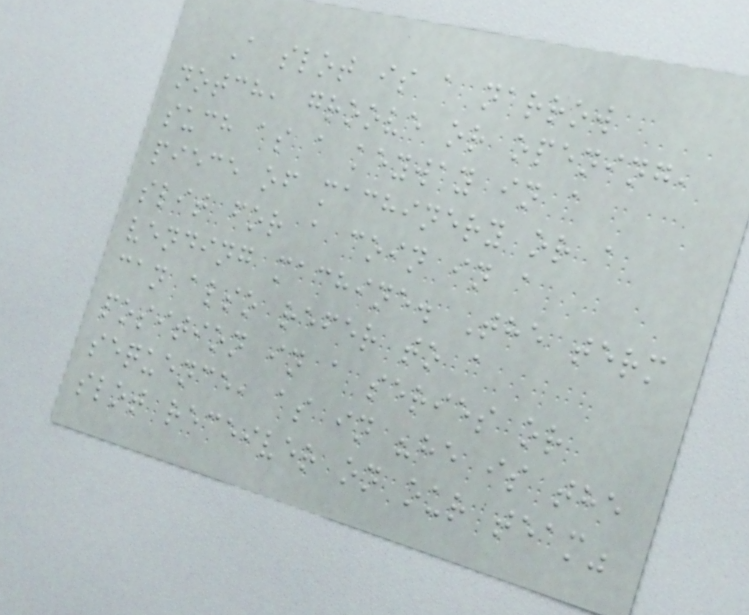A slot is a narrow
notch, groove or opening,
such as a keyway in a
piece of machinery or a
slit for a coin in a
vending machine. The term
can also refer to a
position in a series or
sequence, as in "he is the
slot receiver on our team"
